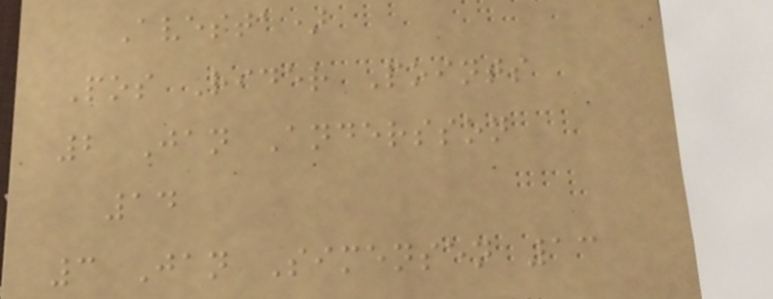Avesta)
Pos Rider Points
2 Jan Andersson
14
3 Jan Simensen 13
